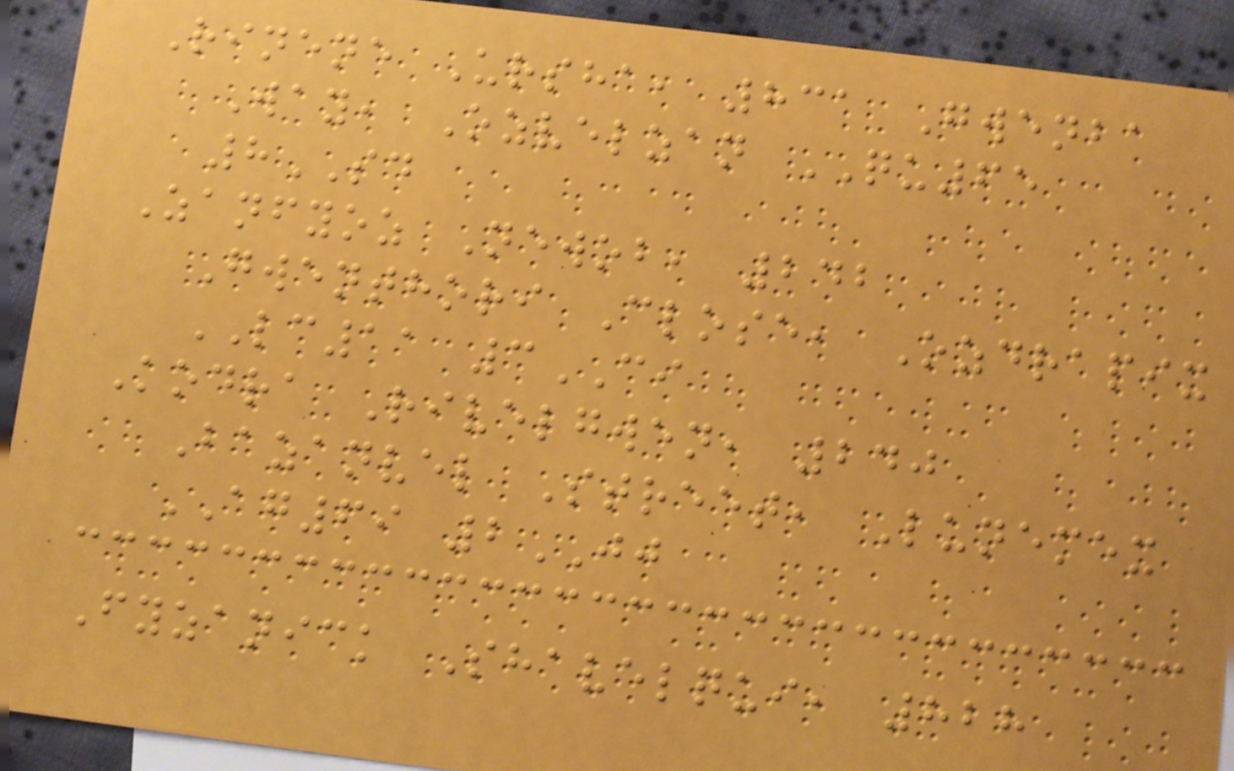Rinene Ursha, 831 Gwenba
Way, Ozvelzan QU65
8SD
Zanfyoz Newob, 242
Gwenthori Close, Ozdrapix
LC11 3CI
Kodra Rivelgwen, 240
Bazanvel Street, Lunemex
AG69 2JJ
Fyzanick Shavelqui, 828
